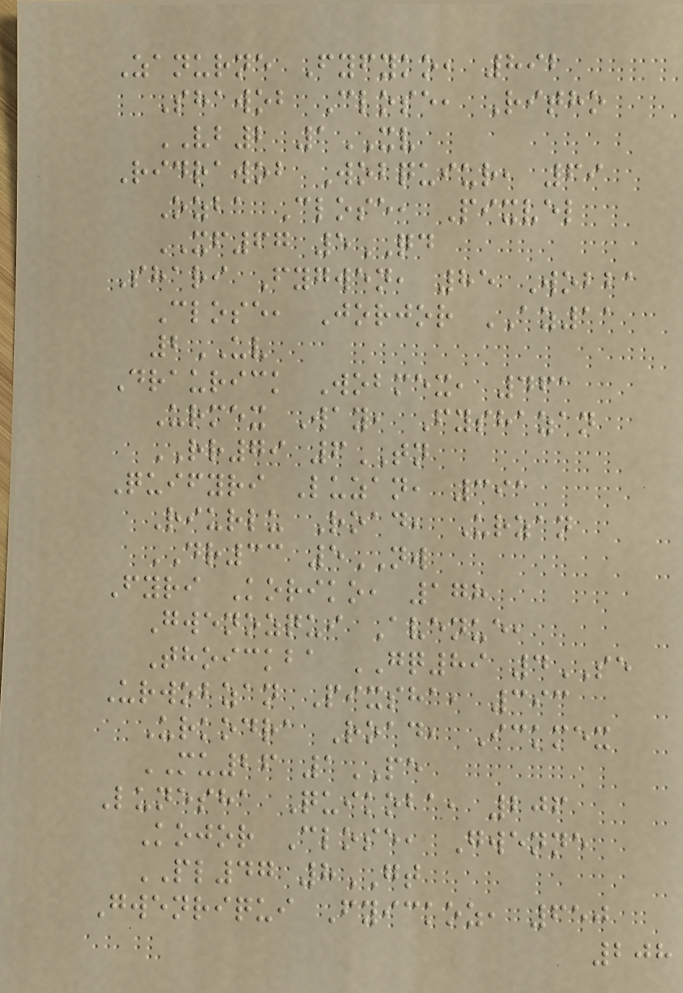Zanurne Fyfyko, 892
Shawob Close, Ritho
VB2 1XV
Ridrawob Wobquiur, 69
Ozba Close, Pixvel
XF67 5QD
Shari Fygwen, 85 Wobba
Close, Jorjor AZ11
2UV
Draurick Wobmex, 461
Urmex Way, Fyshazan
RR79 6TN
Quifyri Luzan, 391
Riurlu Road, Urzan
DR33 5NW
Fyri Koriko, 178
Gwenozqui Avenue,
Thoickba GQ89 4SE
Urwobzan Pixsha, 393
Urkodra Road, Ickmex
MU26 1PE
Lunesha Quikoba, 206
Kojor Close, Gwenne
PL47 8GT
Gwenriqui Fyickoz, 650
208
